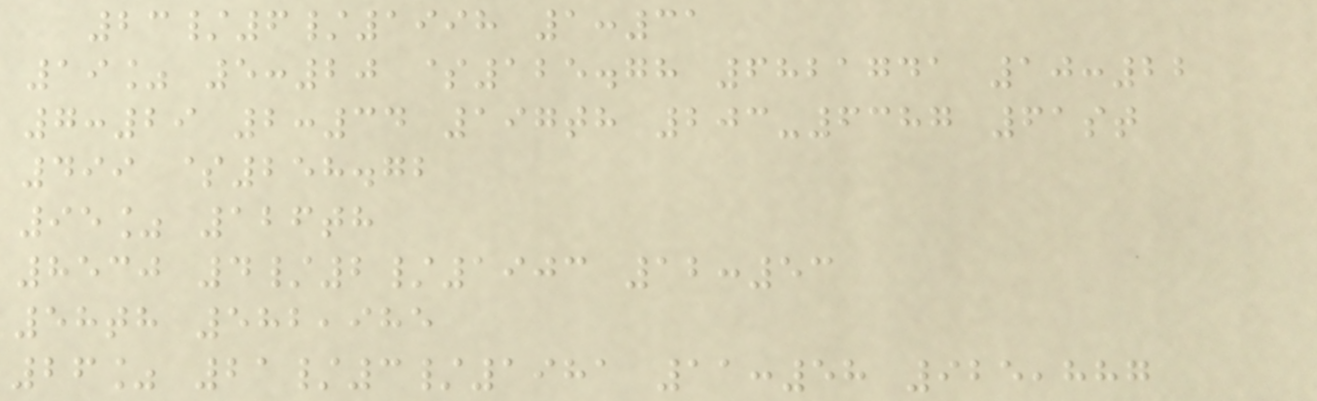23/6/1998 1:31
19% 5:20 $125.78 6821741 10:22
7:29 2:34 197th 203-6387 61st
499 $258.72
95% 126th
8530 4/2/1903 12:53
58th 582,985
26% 21/3/1981 11:58 925,887
